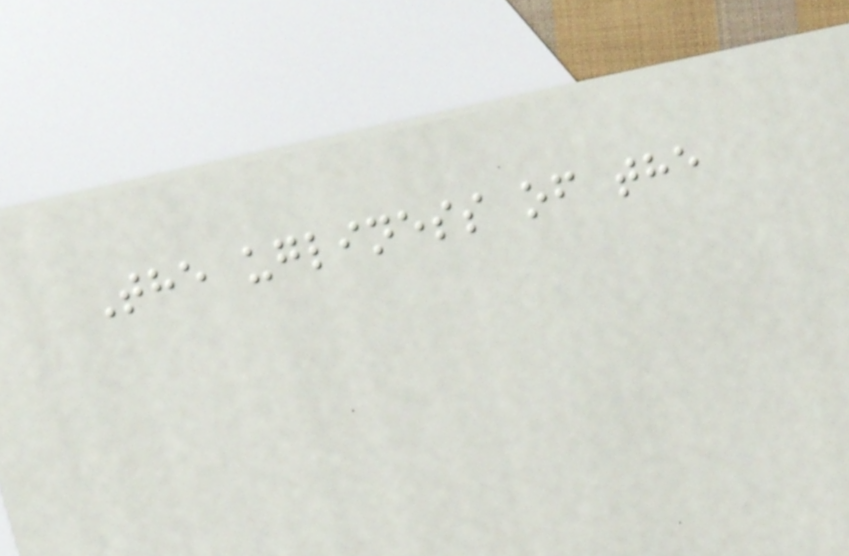The ugliness of the
